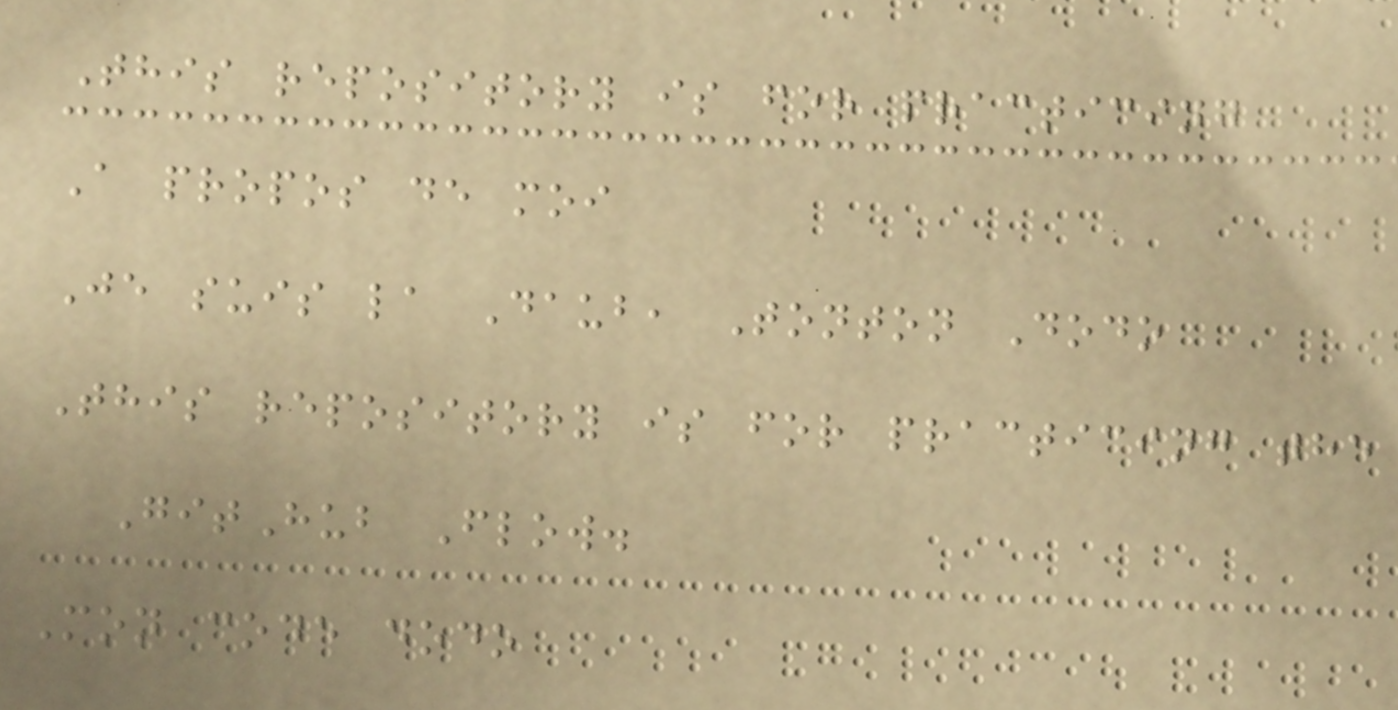This repository is for practicing
A propos de moi
Je suis la Daub, Tonton Dodo
This repository is for practicing the
GitHub Flow.
Mon code dodo
